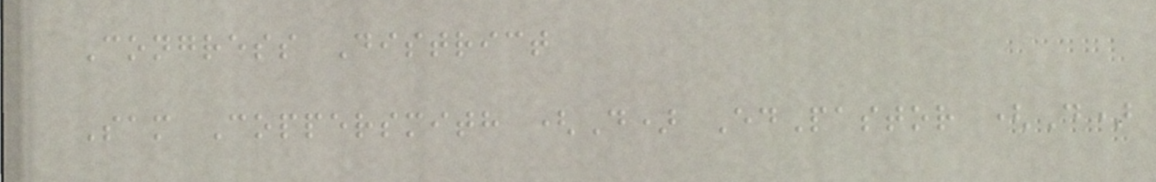Congress District
Sam Coppersmith (D) EdPastor (D)
